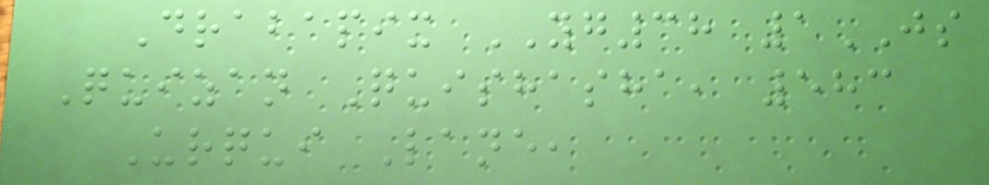Drabapix YG38 1JS
Quizan Quishasha, 583
Urqui Lane,
